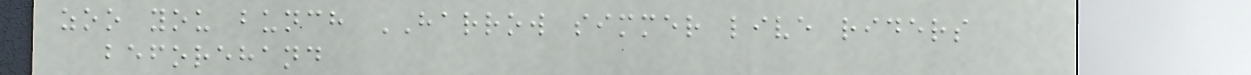zoo you bunch HARROW simmer live riders
beforehand
